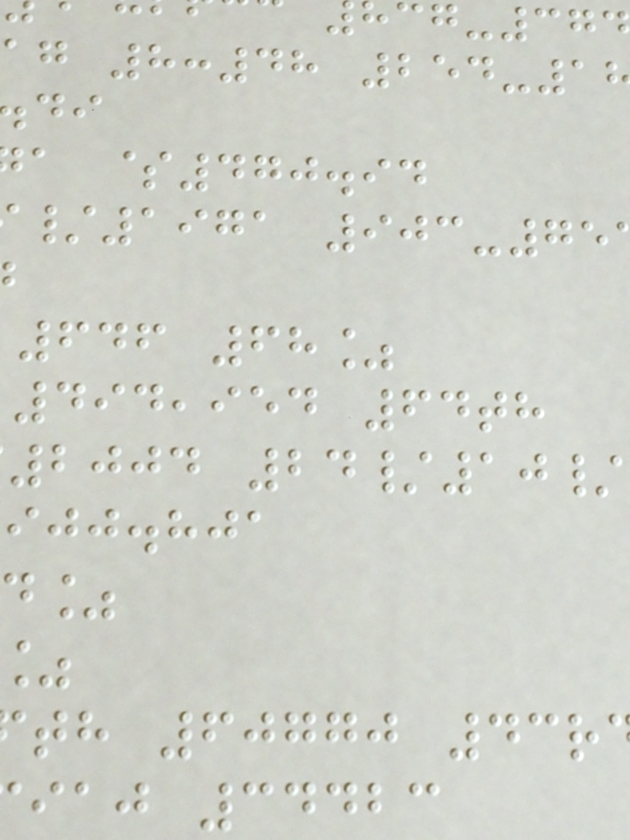ag 8:48 254-1
a $470.94
/1971 903-75
646 68%
494,954 64th
2004 24/10/
ijj.hja
th 60770 43r
iaj 34423
